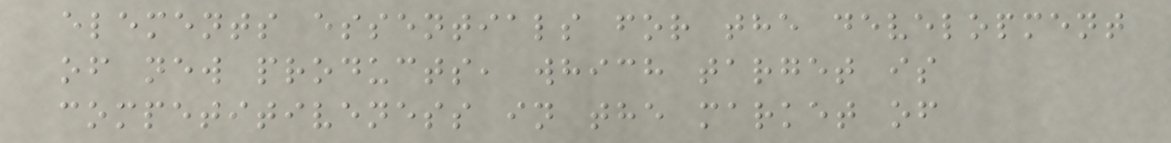elements essentials for the development
of new products, which target is
competitiveness in the market of
